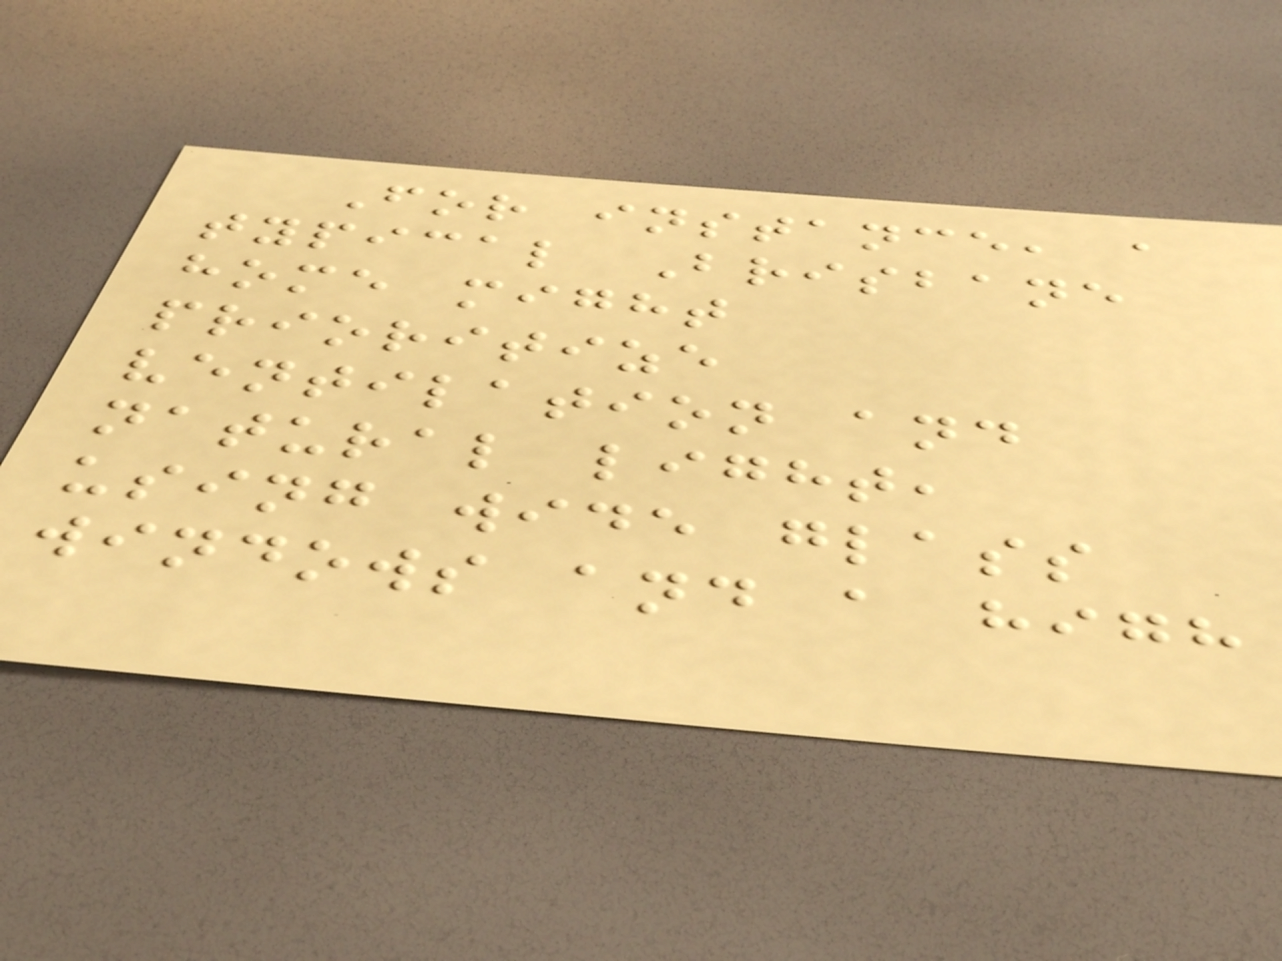For instance, a
typical Brisbane
home might
prioritize
ventilation and
natural light,
using wide glass
windows and a high
